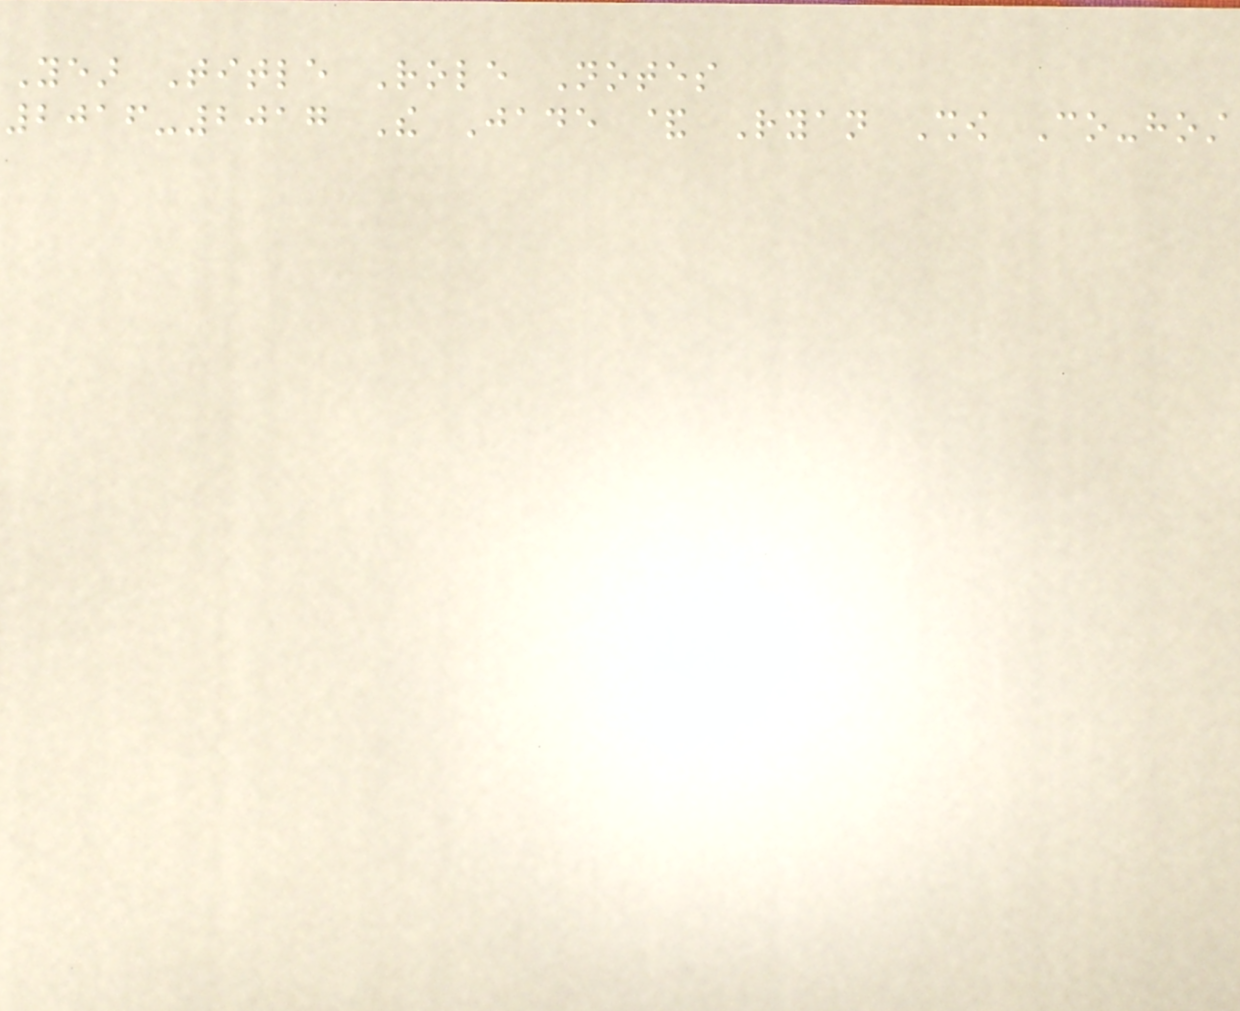Year Title Role Notes
2016-2017 The Jade & Ryan Show Co-host
